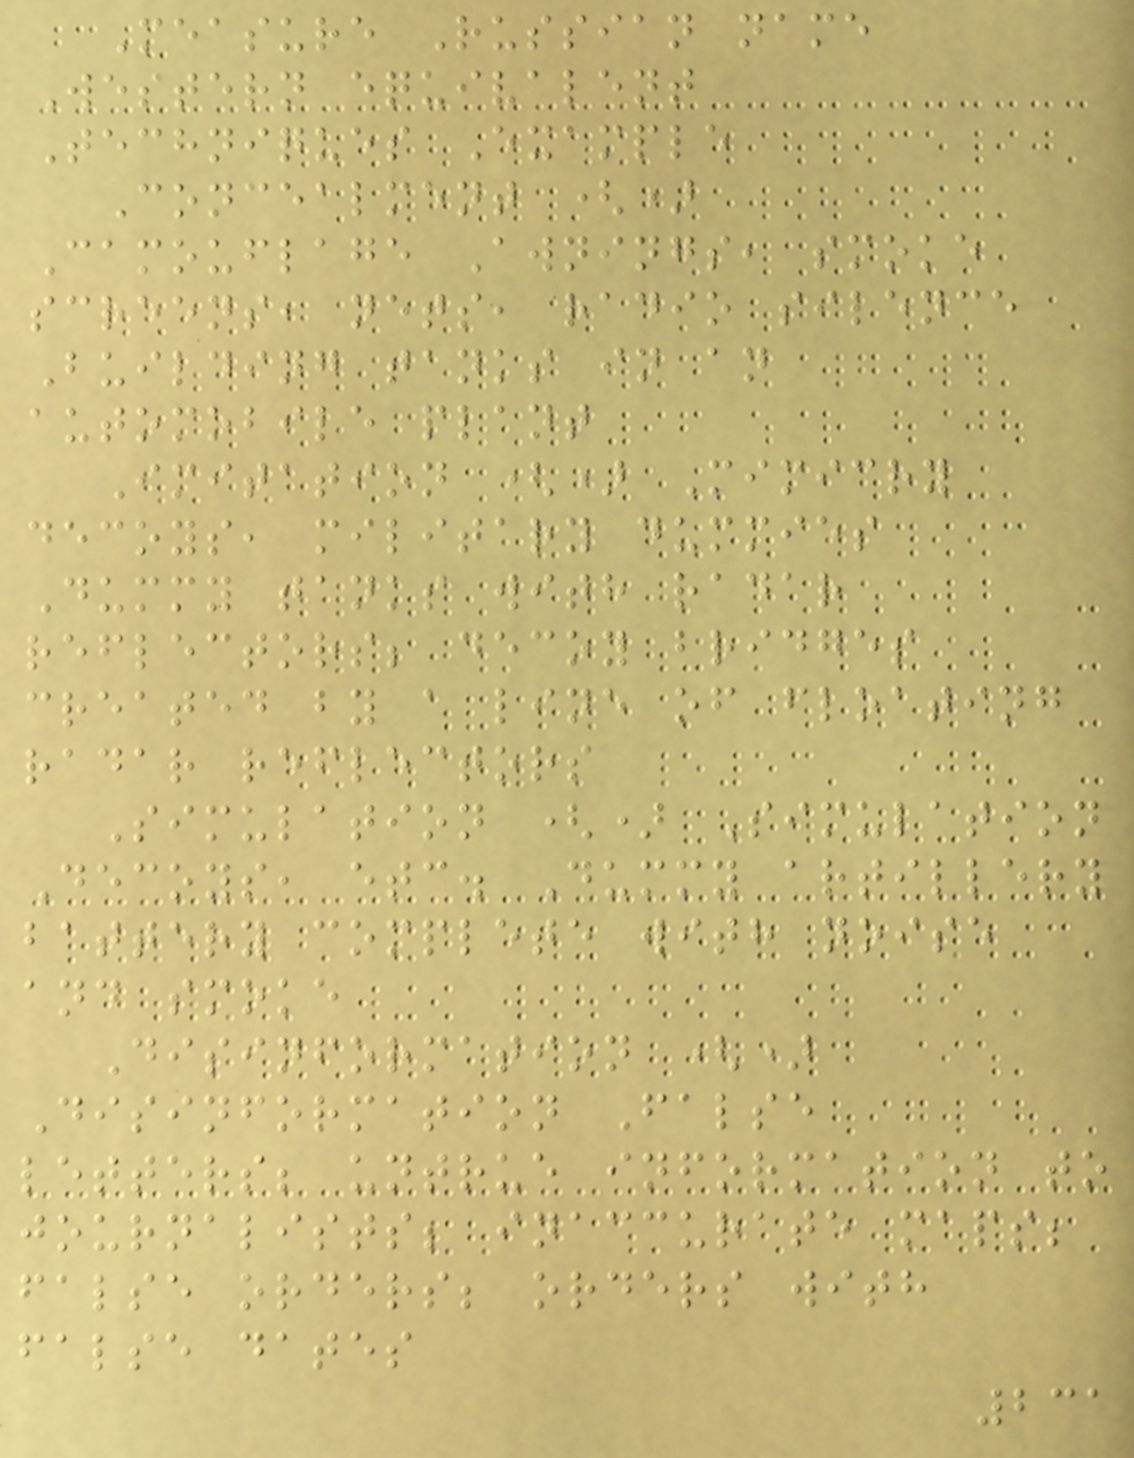Measure Russian name
Western equivalent
Techniques Example
Concealment ()
Camouflage Awnings, smoke
screens, nets, radio silence
Building tanks in an
automobile plant
Imitation () Mimicry
decoys, military dummies
Dummy tanks with radar
reflectors; decoy bridges
created by a line of floating
radar reflectors
Simulation () Simulation
Decoys, etc. Dummy artillery
battery complete with noise
and smoke
Disinformation ()
Disinformation False
letters; untrue information to
journalists; inaccurate maps;
false orders; orders with
false dates
231
